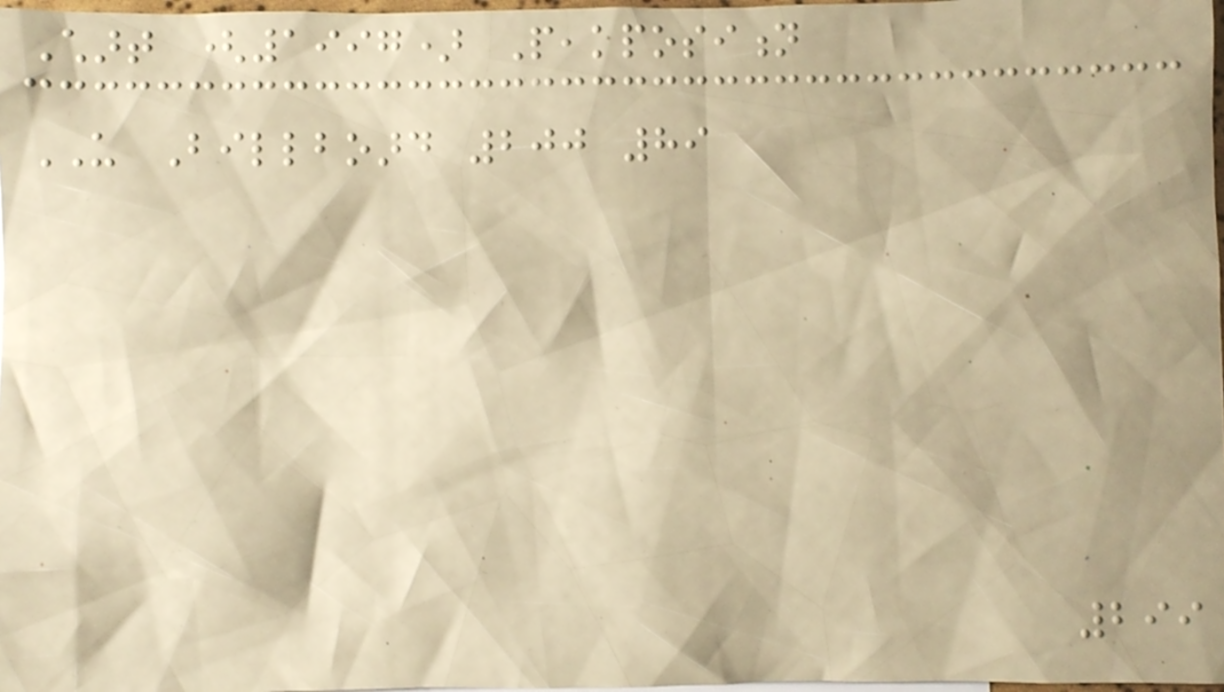Chart (1997) Peakposition
US Billboard 200 89
299
